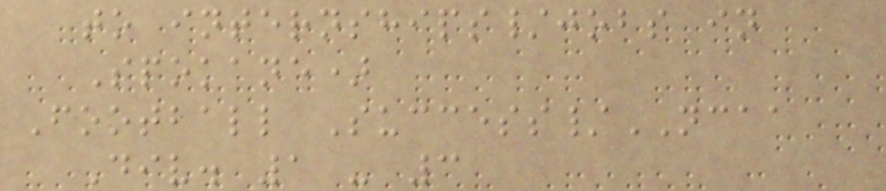to internships/jobs in
Spokane)
Football Success/NCAA
Div. 1 - 3
